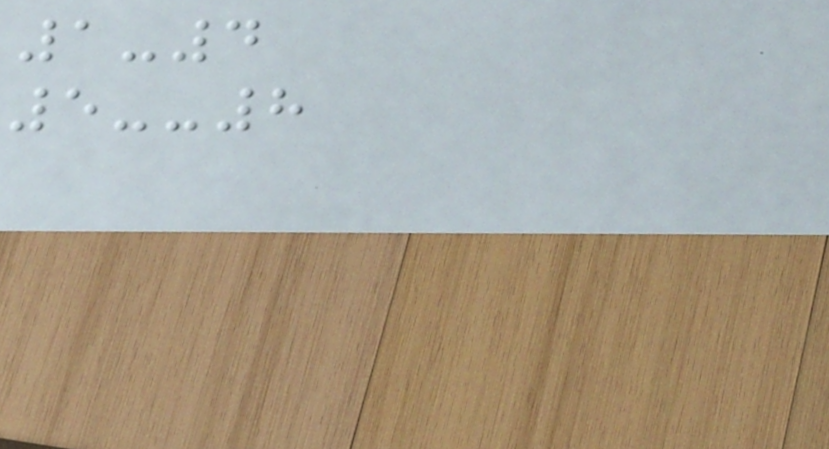1-4
5--8
